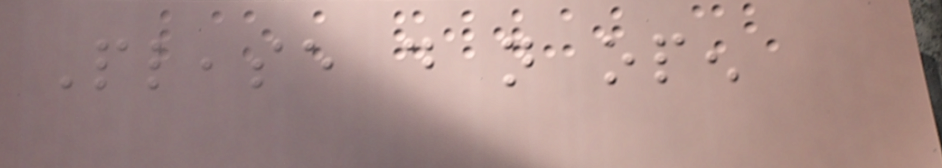Please do not open
